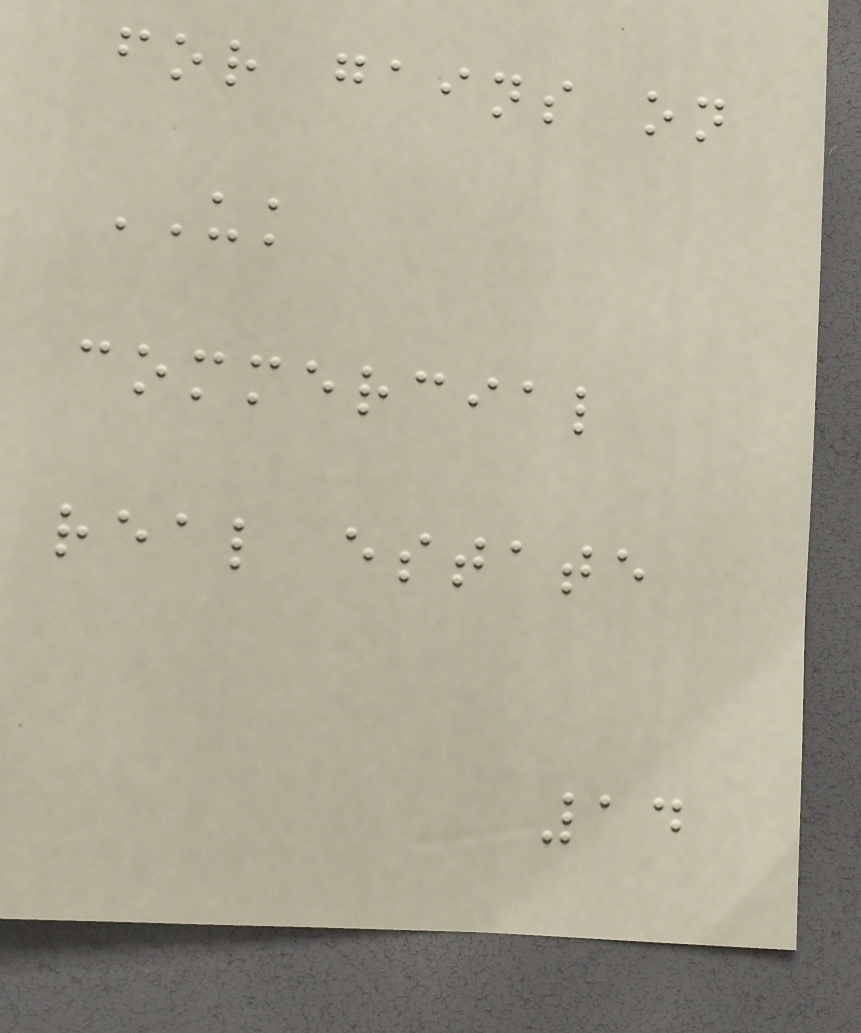for gains on
UK
commercial
real estate
14
